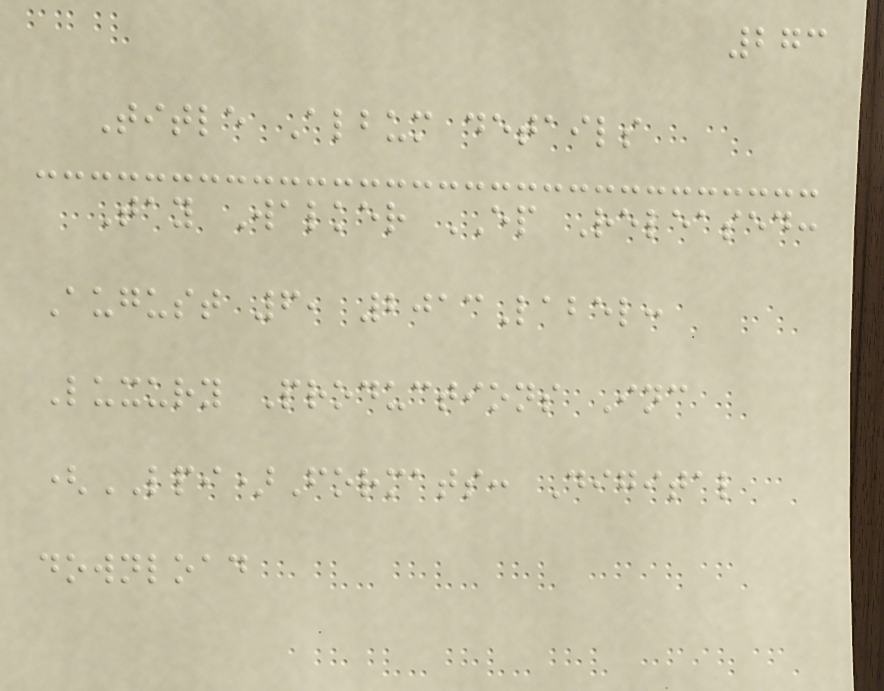273
Title Album details
Tay Walker EP Released:
August 6, 2013Label:
Luxury Productions Inc
(LPI)Formats: Digital
download
